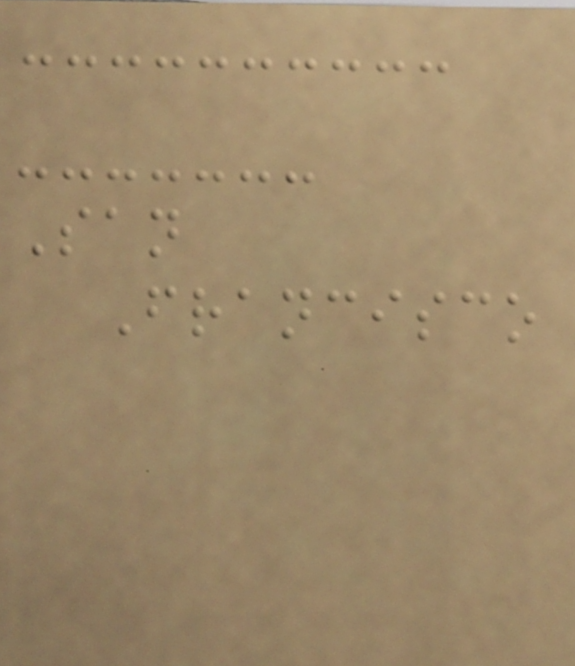San
Francisco
